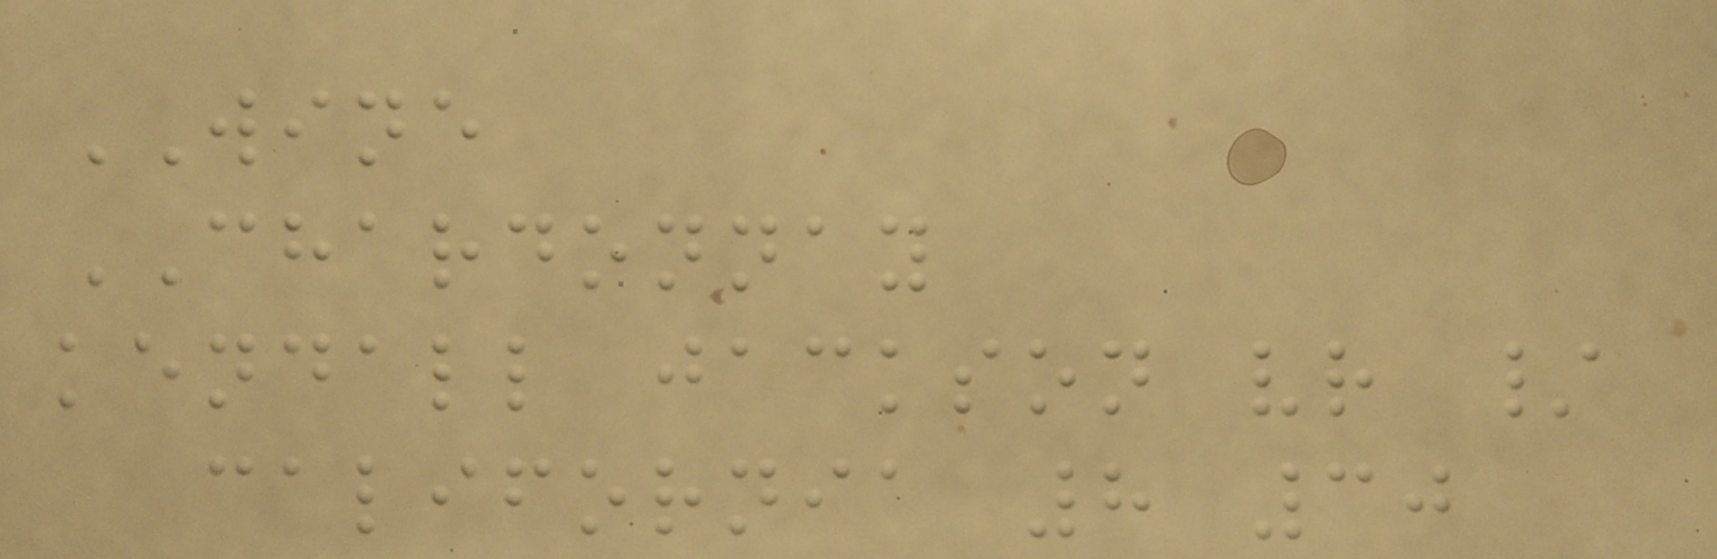WINE
CHARDONNAY
kendall jackson vr /
california 8 30
